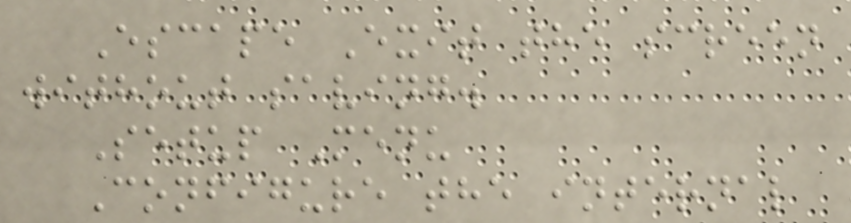Escape Exit the screen
without saving.
Setup Menu
Configure the internal
